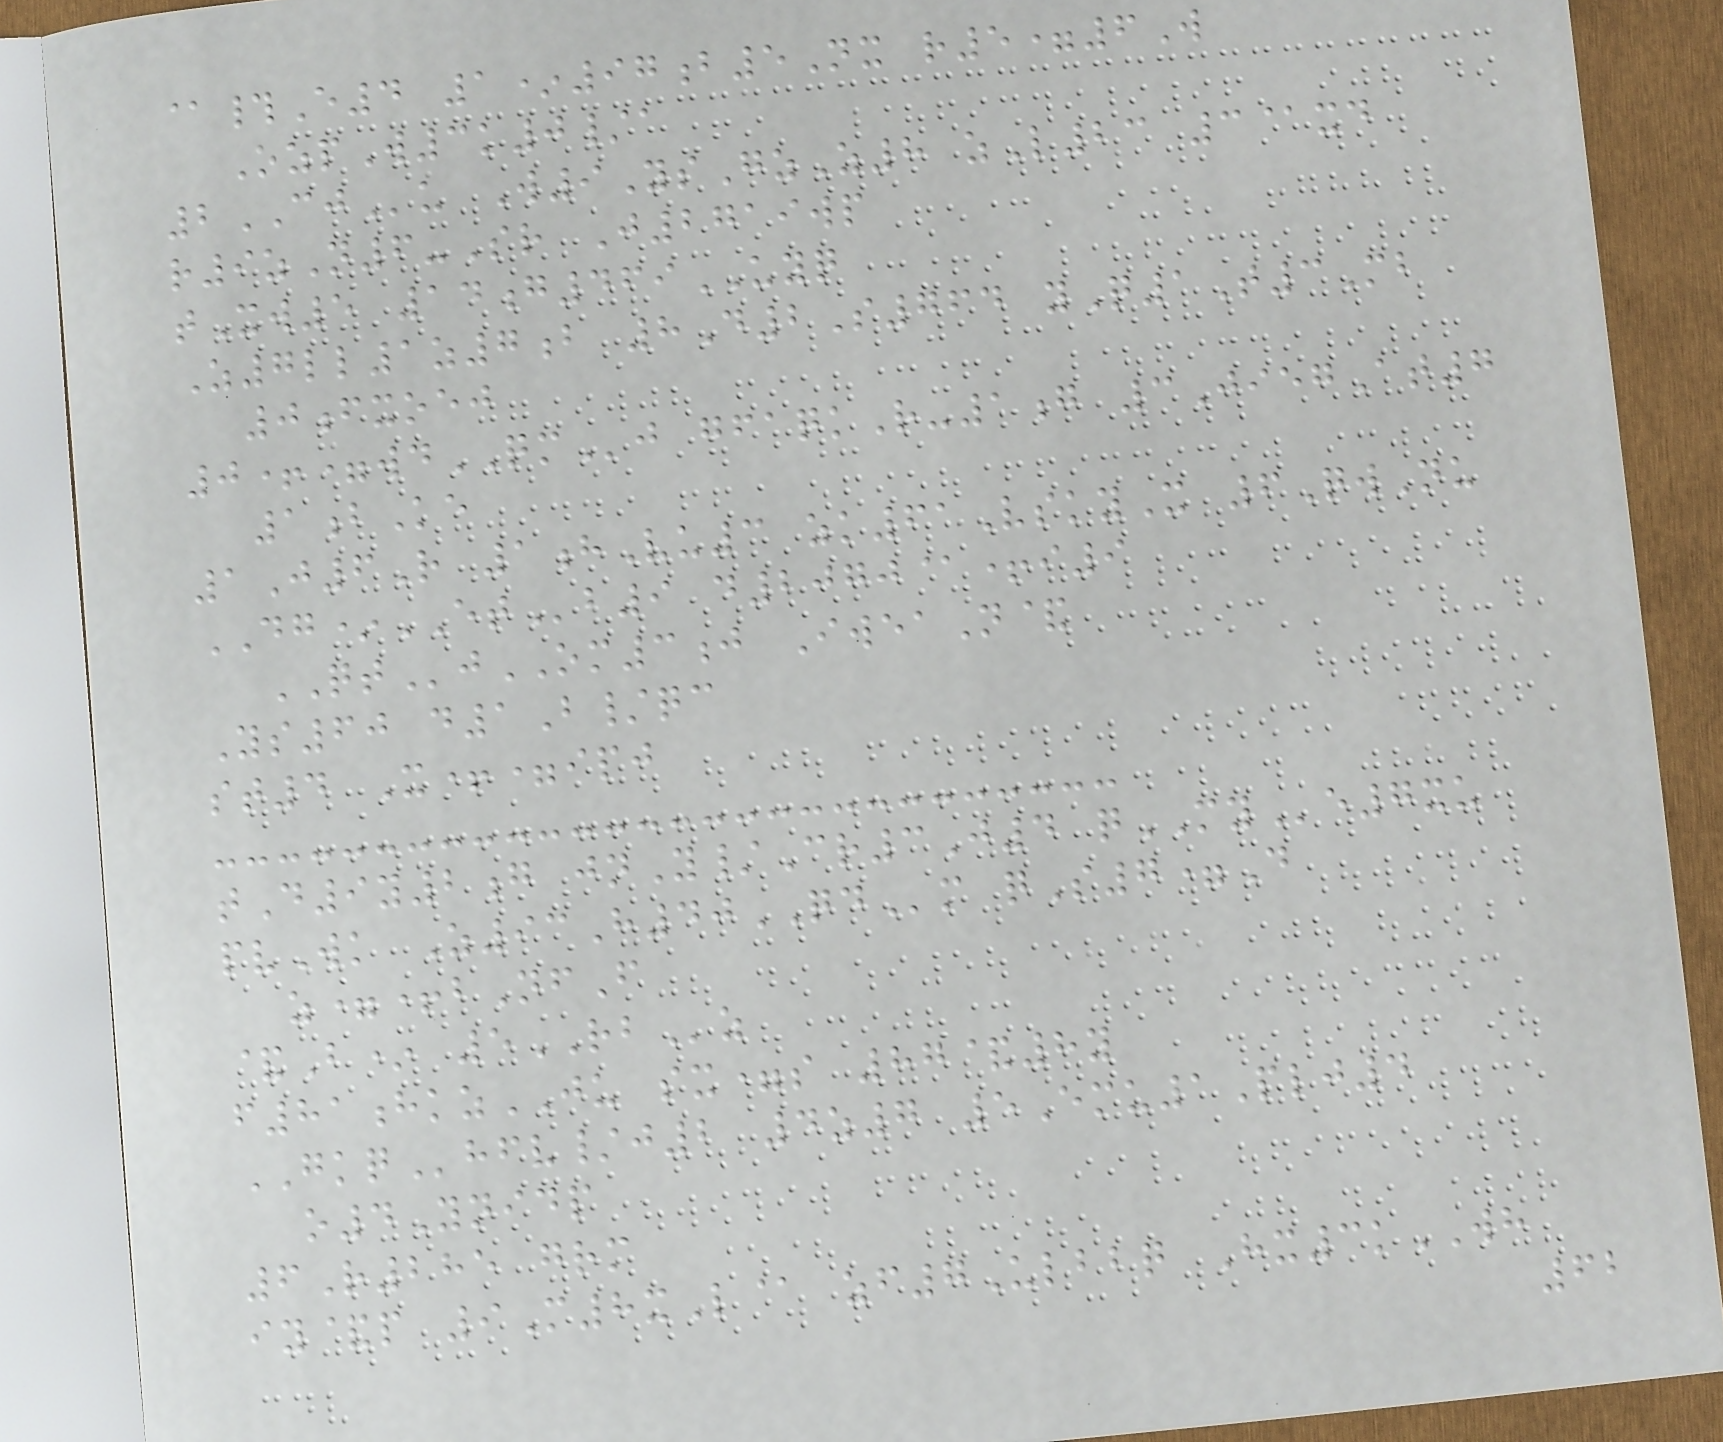@#E4 1*97b5Nx r5=6W
OzpW3k0/a
2CJu W9YsGzZ8 zL23 3@xd
r9zN6-Sr J2719wp
tXw5 14g469UYQ
Z7ll1z7b 8D2S764 yQ1T3Mb
0fxoej
0+=wdQMj gfaqkR-1g 3JiegAt7
1bKe
1J6R 1hVu3 zk61VskyX 6QwNu
DG*ETb9 d2070@+i9
QTjOM3j IweaN&
Ys60 d1B/qc
st4 X+=ipj
tD9y2g jnY/Cr3J4 qMYe7xu
pvWk Z93H40QDm qS7=D
z=+bNfF
&B* 5RBz
f81hkzJU sx=s 87&8y
GKQhfv/j2 4z7 5Emu1Plj4
o4Ynidp
6R285 grm
iy&p 9M8xL@ zf7Ulbbq Hx3kWH
62
